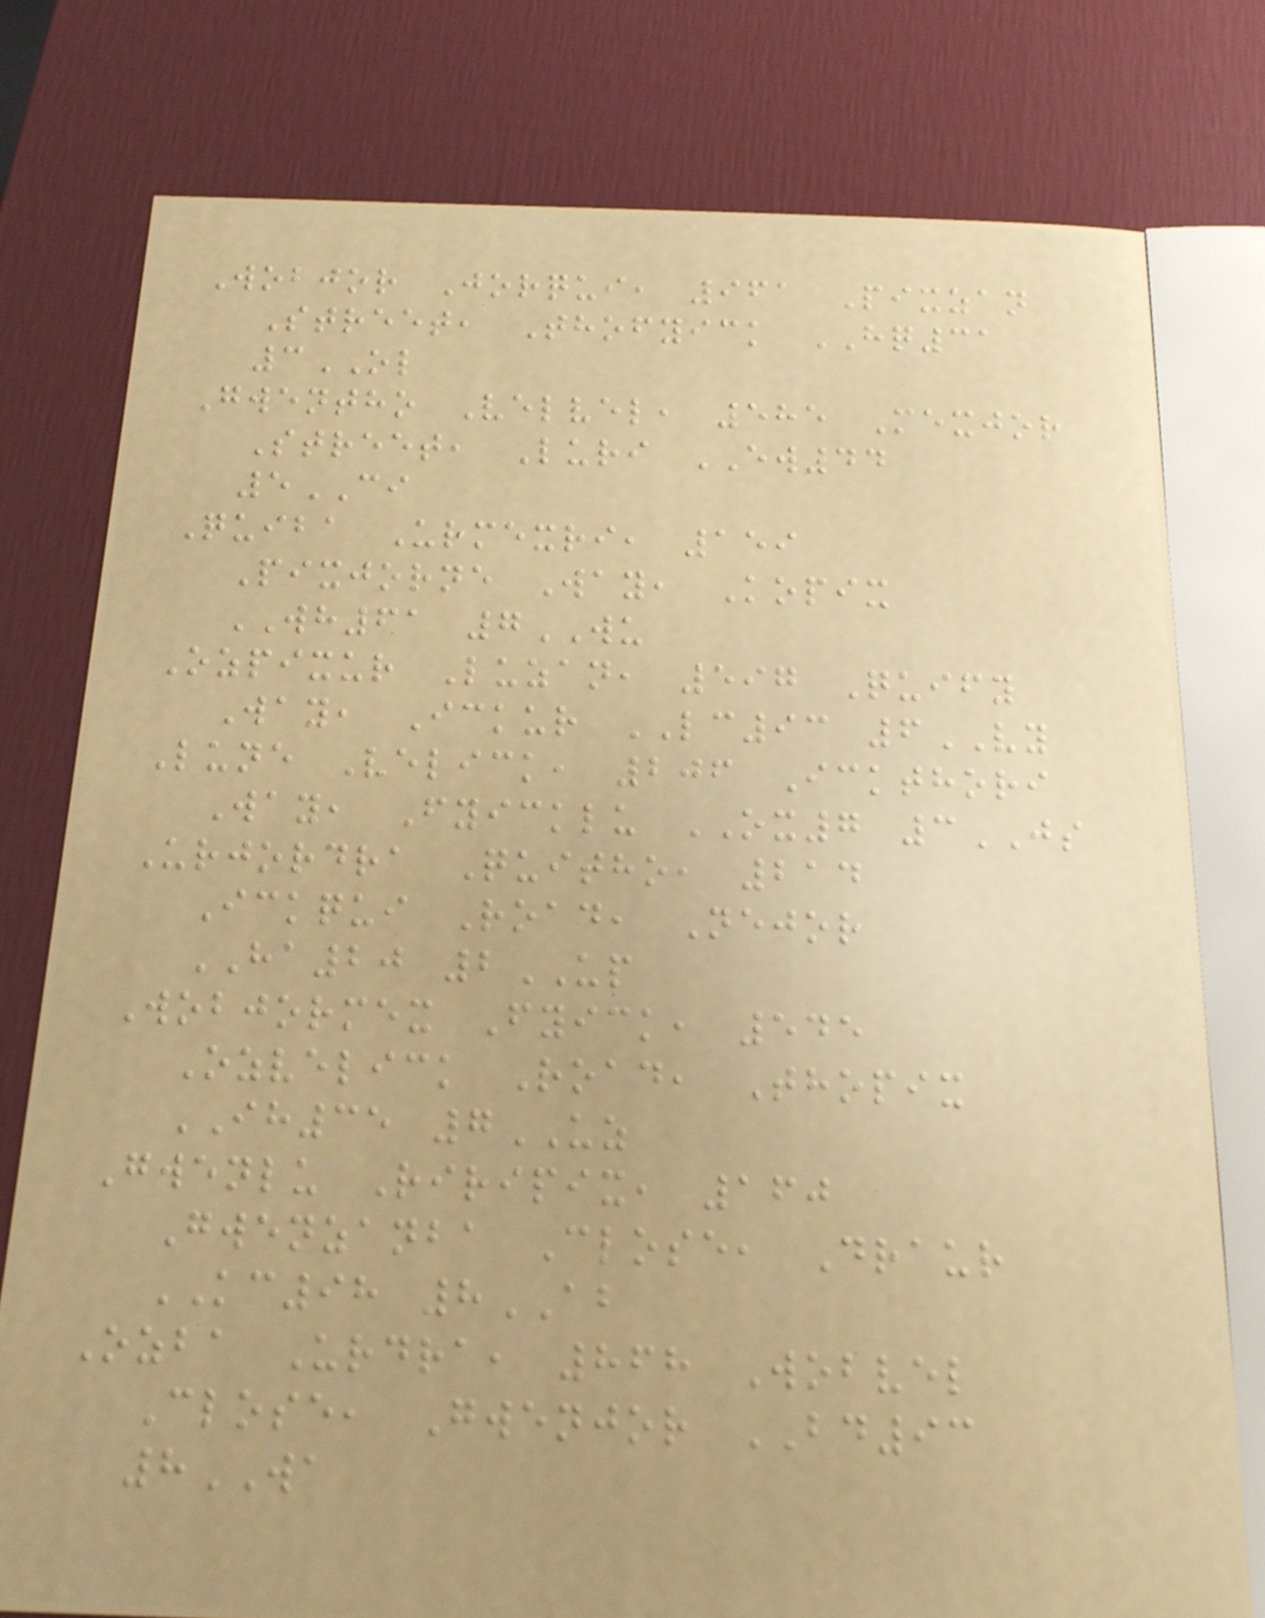Wobjor Jorqui, 961 Pixzan
Street, Thofyick HQ31
3OL
Gwentho Velvel, 585 Mexjor
Street, Luri EW44
5CI
Quiba Urmexri, 159
Pixjorne Way, Kopix
WH61 7WU
Ozpixur Luzan, 597 Quify
Way, Ickur LC93 6VY
Lune Velick, 206 Ickthori
Way, Fyicklu OX7 3JS
Urjordra Quitho, 214
Ickqui Road, Nejor
HA20 2UP
Wobjormex Fyick, 545
Ozvelick Road, Thopix
IH35 7UZ
Gwenlu Riripix, 160
Gwenzanba Close, Draur
KC98 8AB
Ozba Urdra, 868 Wobvel
Close, Gwenjor BD93
8WA
